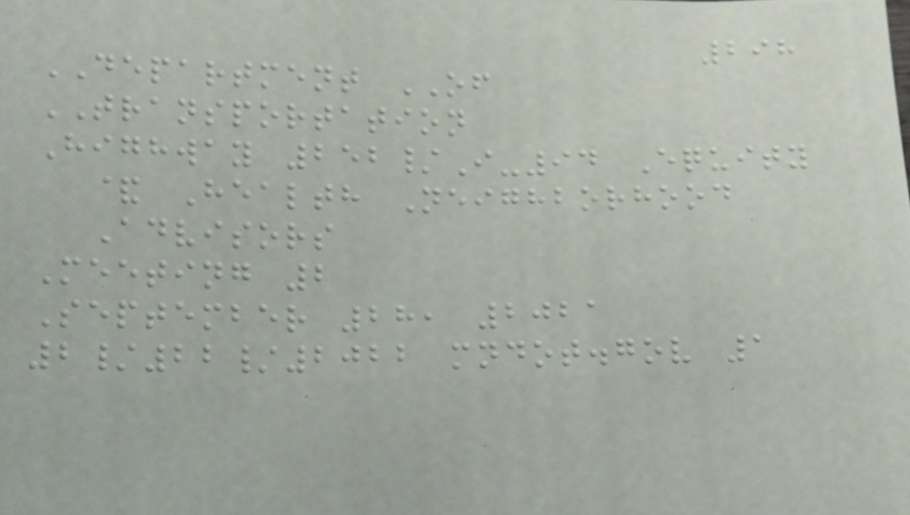298
DEPARTMENT OF
TRANSPORTATION
Highway 252/I-94 Equity
& Health Neighborhood
Advisors
Meeting 2
September 28, 2021
2/22/2022 mndot.gov 1
